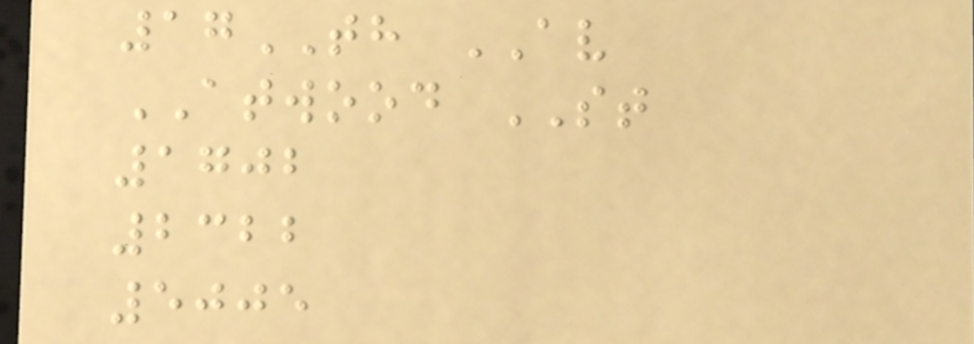17TH AV
ATWOOD ST
1702
2322
5005
